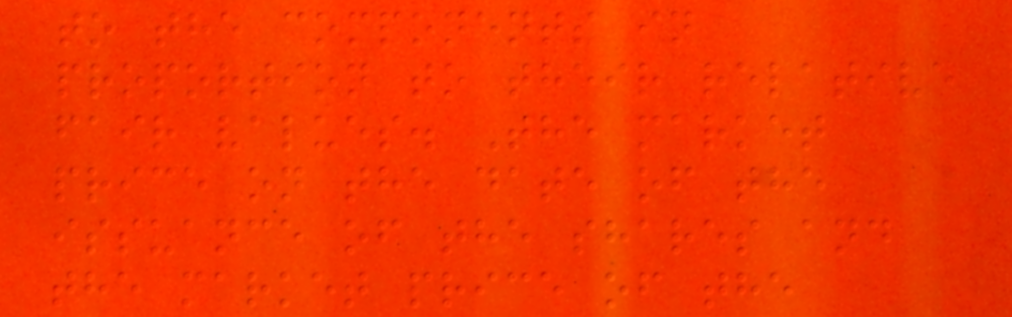to the components in
proportion to their relative
fair values. The market
price on the date of the
issuance of the shares and
the market price of the
